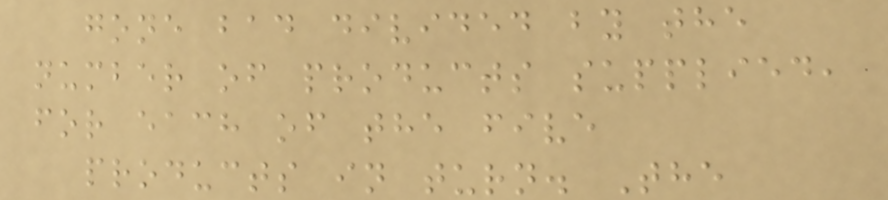gone bad divided by the
number of products supplied,
for each of the five
products in turn. The
